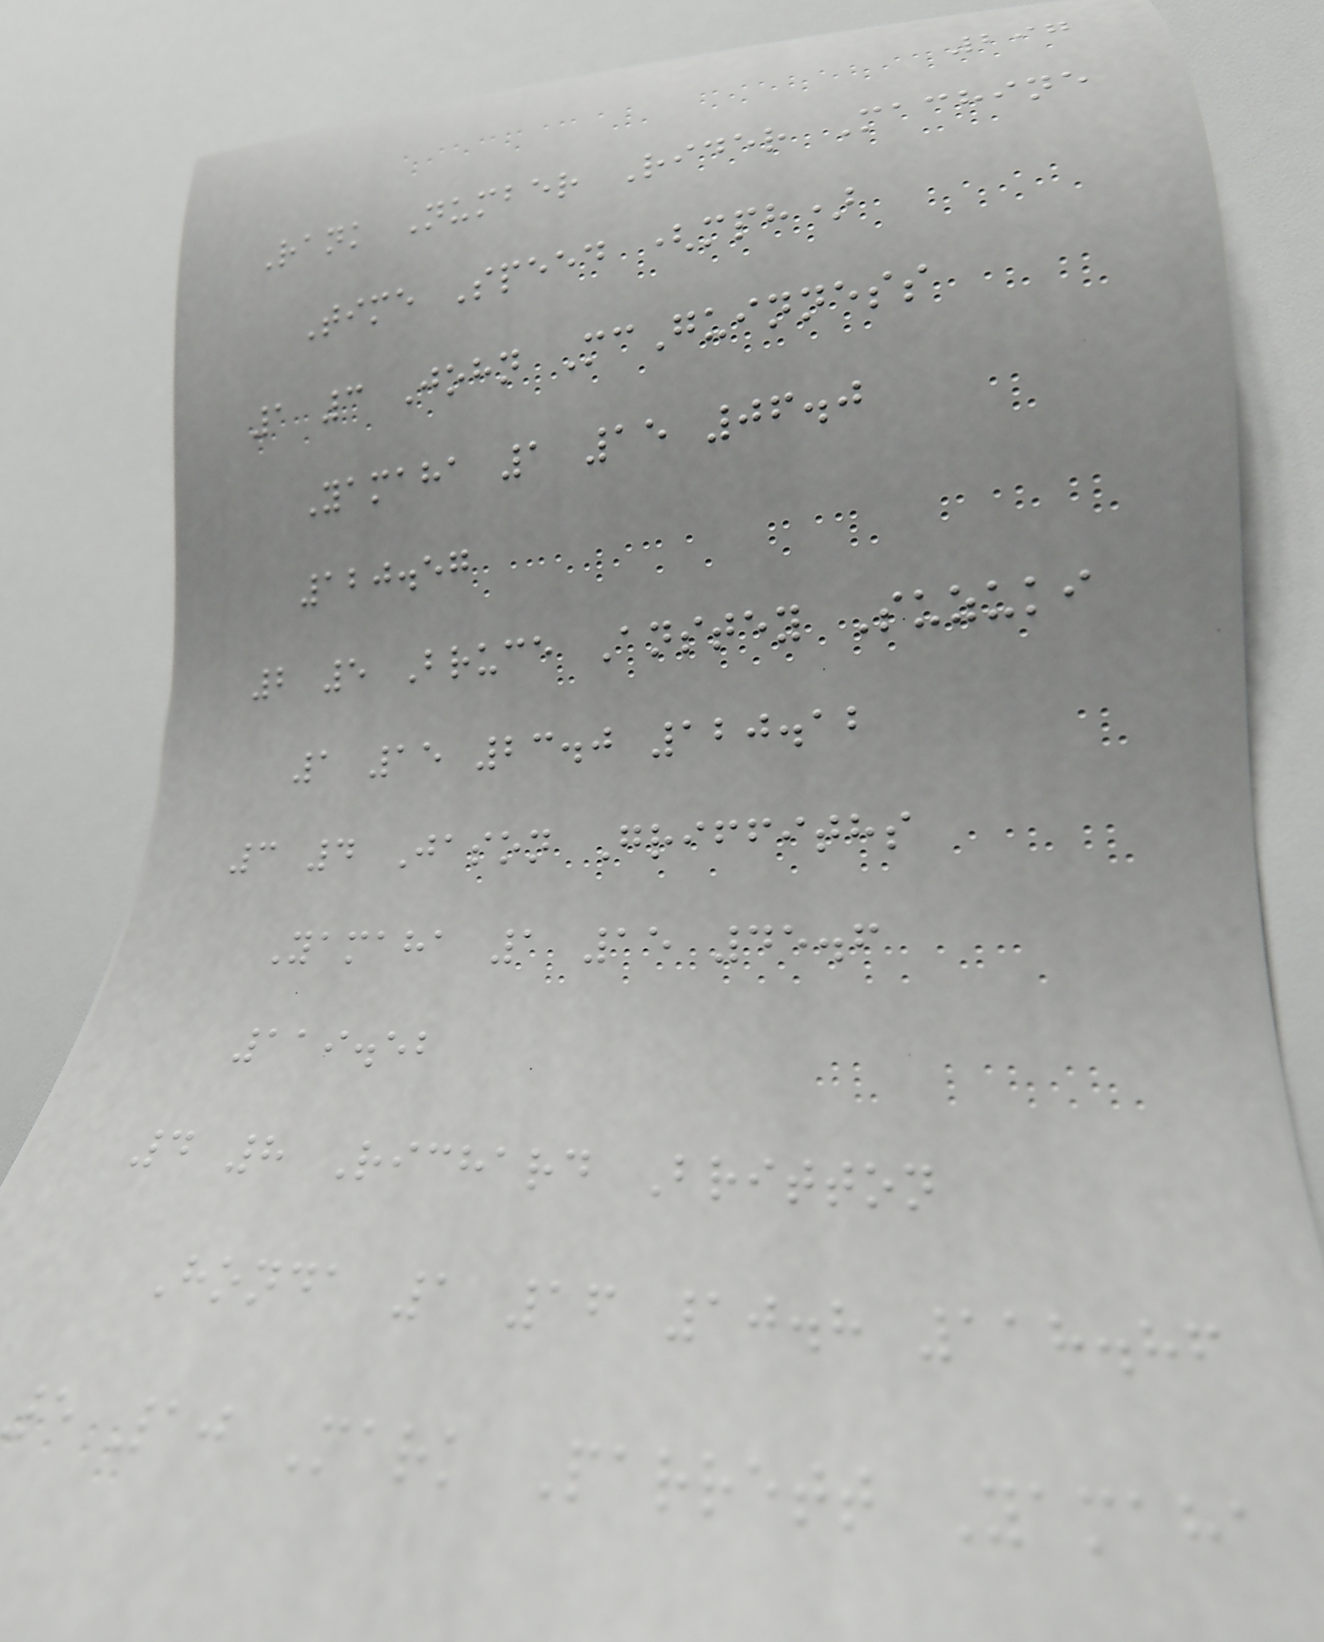297
Rank Number Rider Machine
Time Speed (mph)
1 3 John McGuinness
Yamaha 1 15 06.0
120.57
2 5 Bruce Anstey Suzuki
1 15 23.0 120.12
3 4 Jason Griffiths
Yamaha 1 15 45.6
119.52
4 8 Richard Britton
Honda 1 16 10.8 118.86
5 10 Mark Parrett Yamaha
